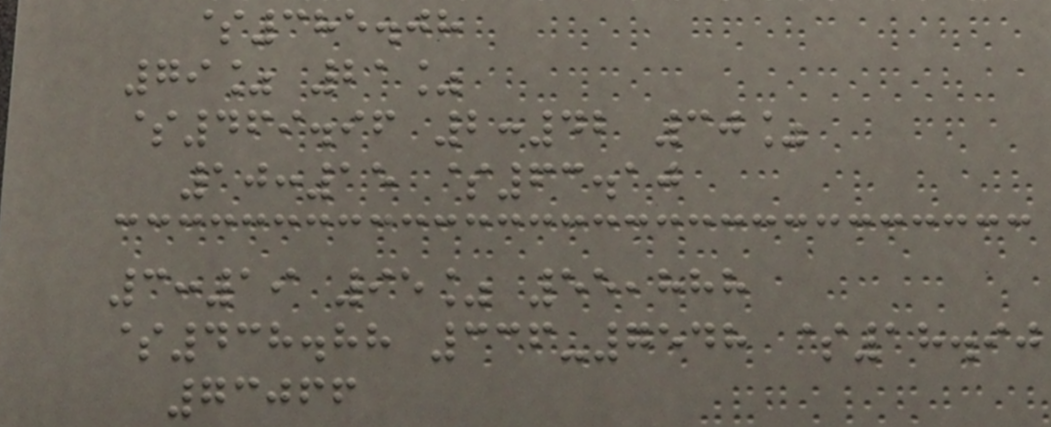$385.08
79% 21%
$469.96 2:42 30%
10:15 $63.10
3:19 95% 55,888
$438.88 336-7548 $18.90
73066
